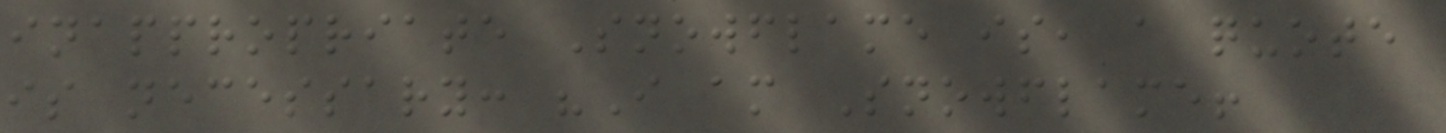inappropriate Snowflame is, a quote
is necessary: "I am Snowflame!
